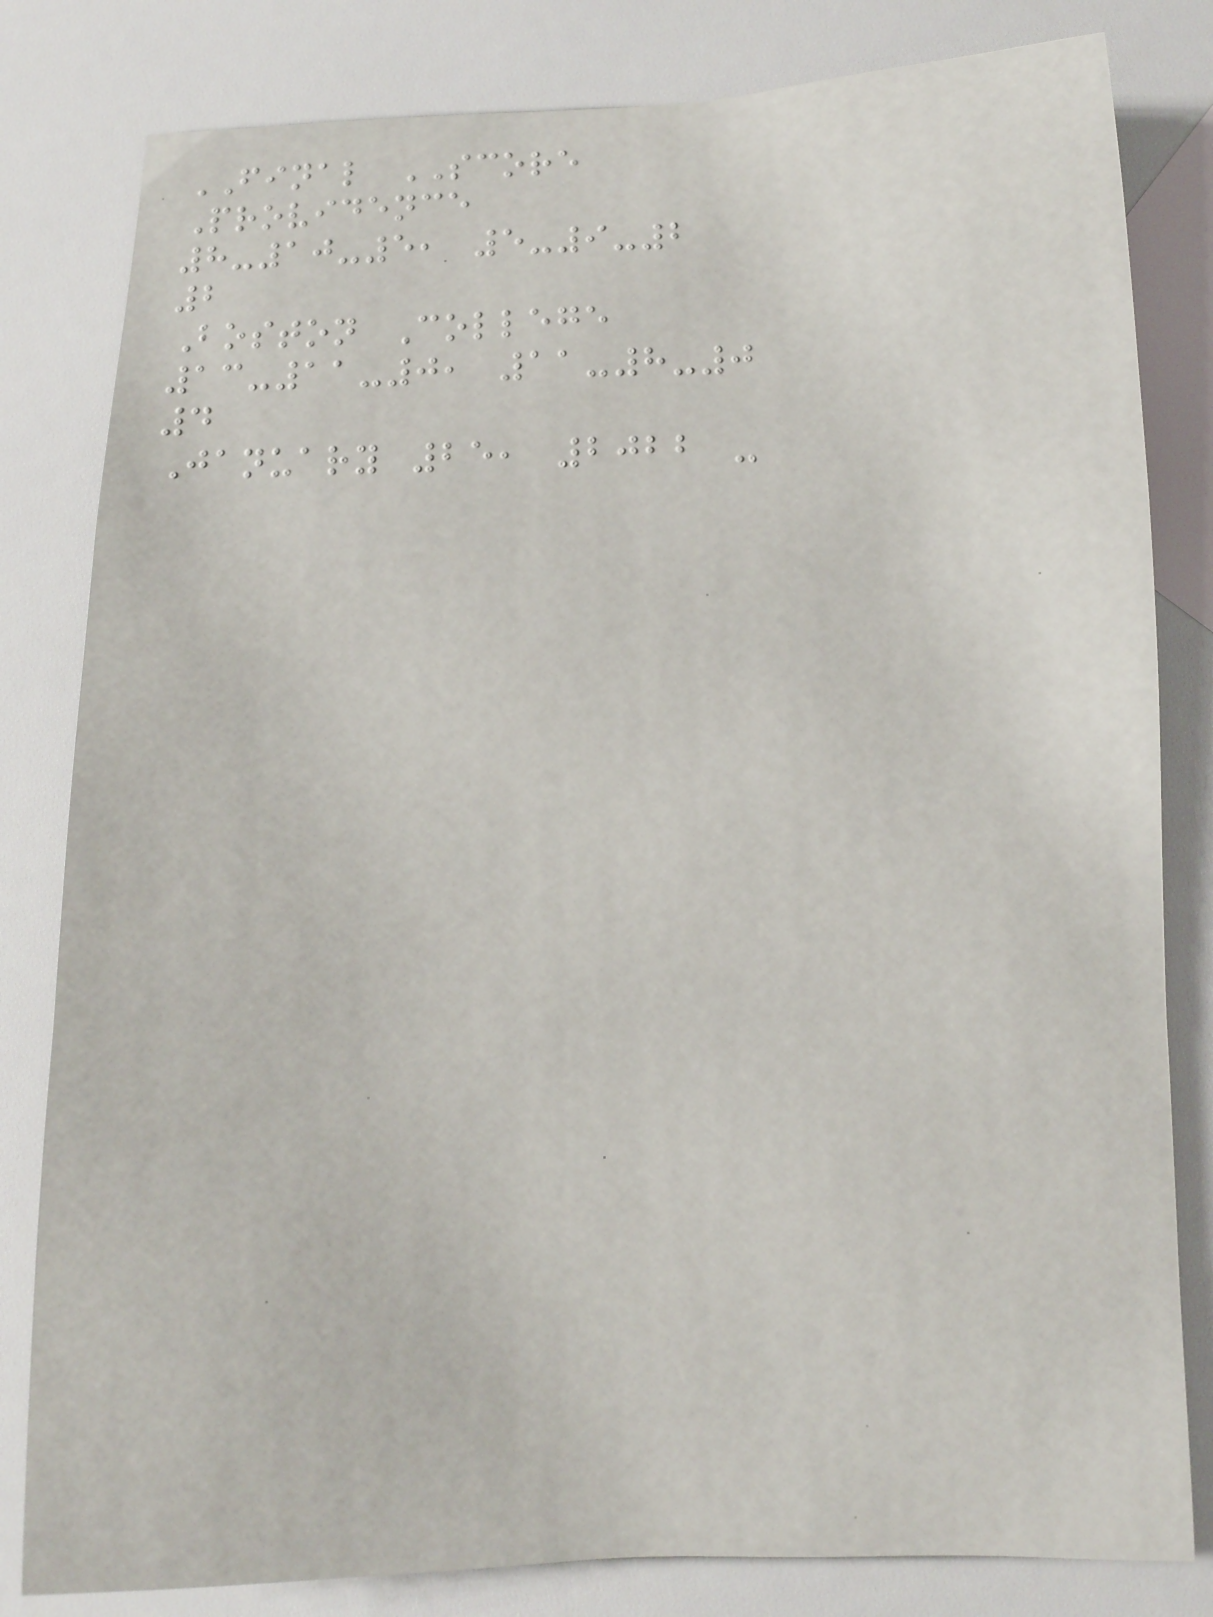FINAL SCORE
Providence
8-10-5, 5-9-2
2
Boston College
13-11-0, 11-8-0
4
January 25, 2022 -
